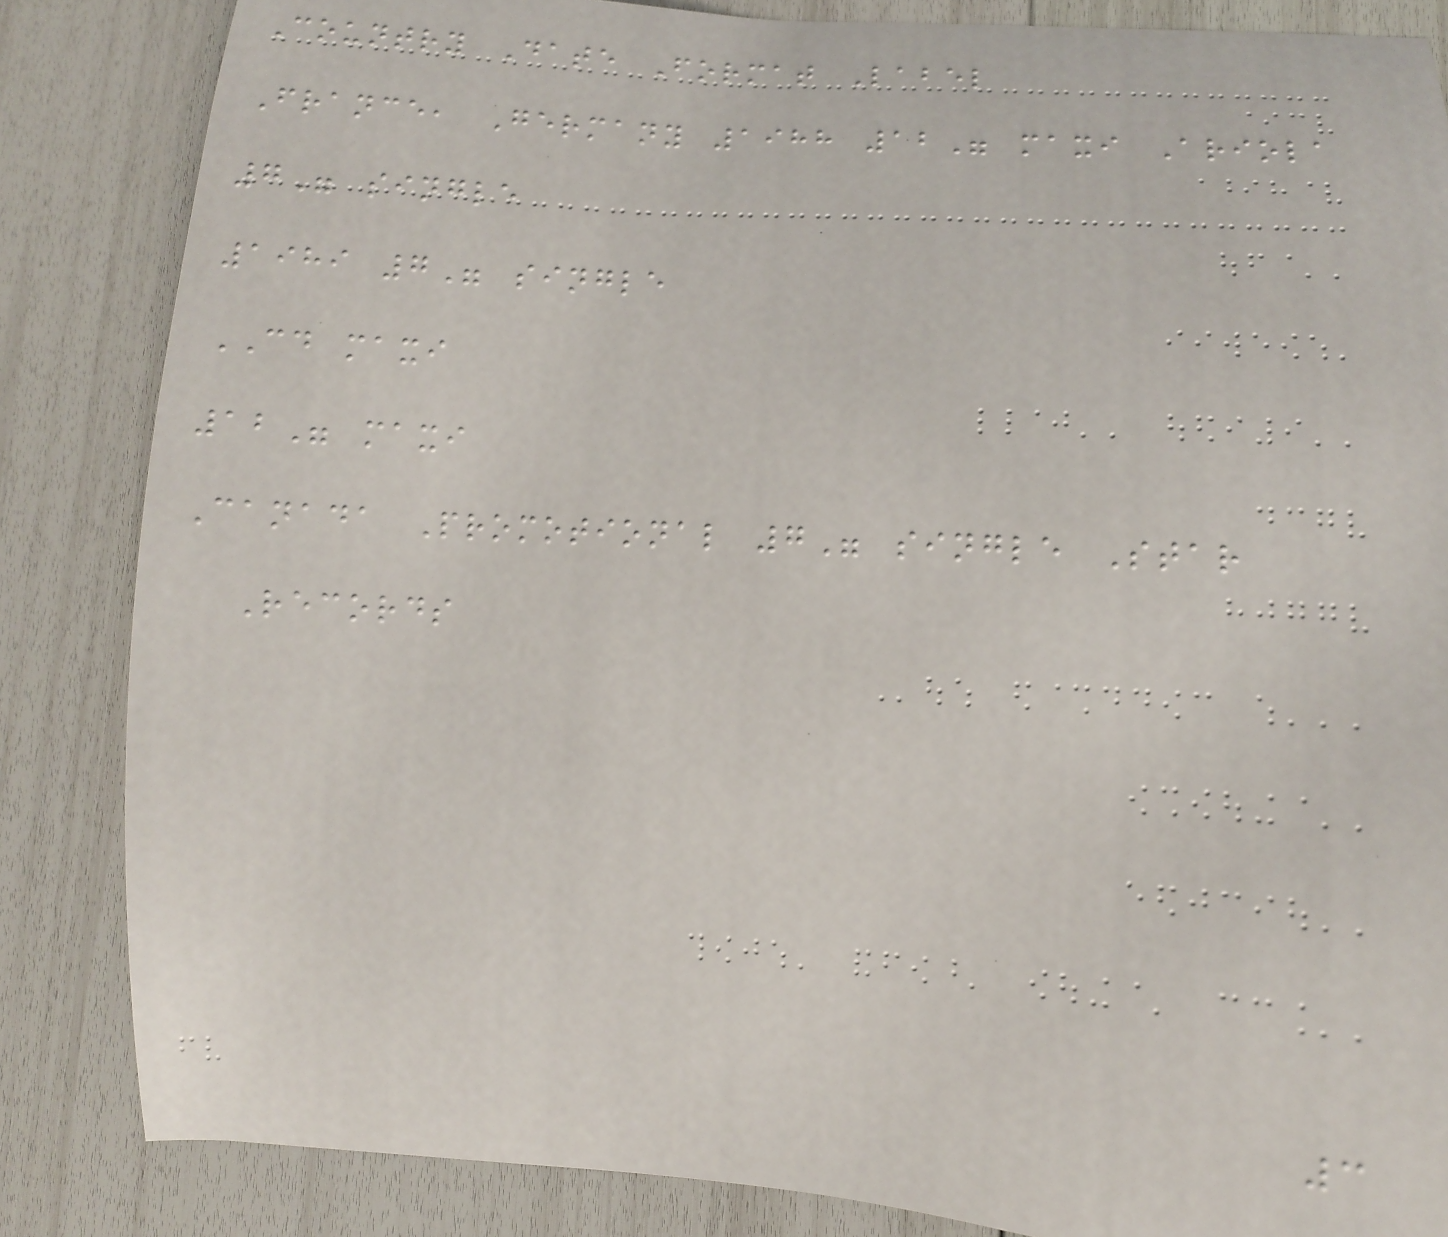Country Date Format Label
France, Germany 1988 12" maxi Ariola
7" single
1989 7" single
CD maxi
12" maxi
Canada Promotional 7" single Star
Records
3
